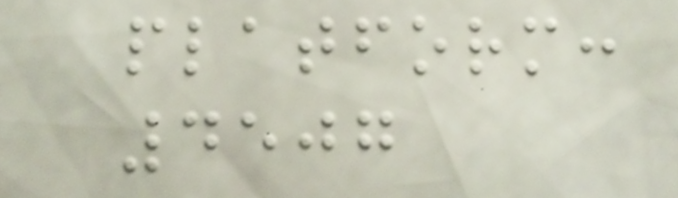platform:
4507
